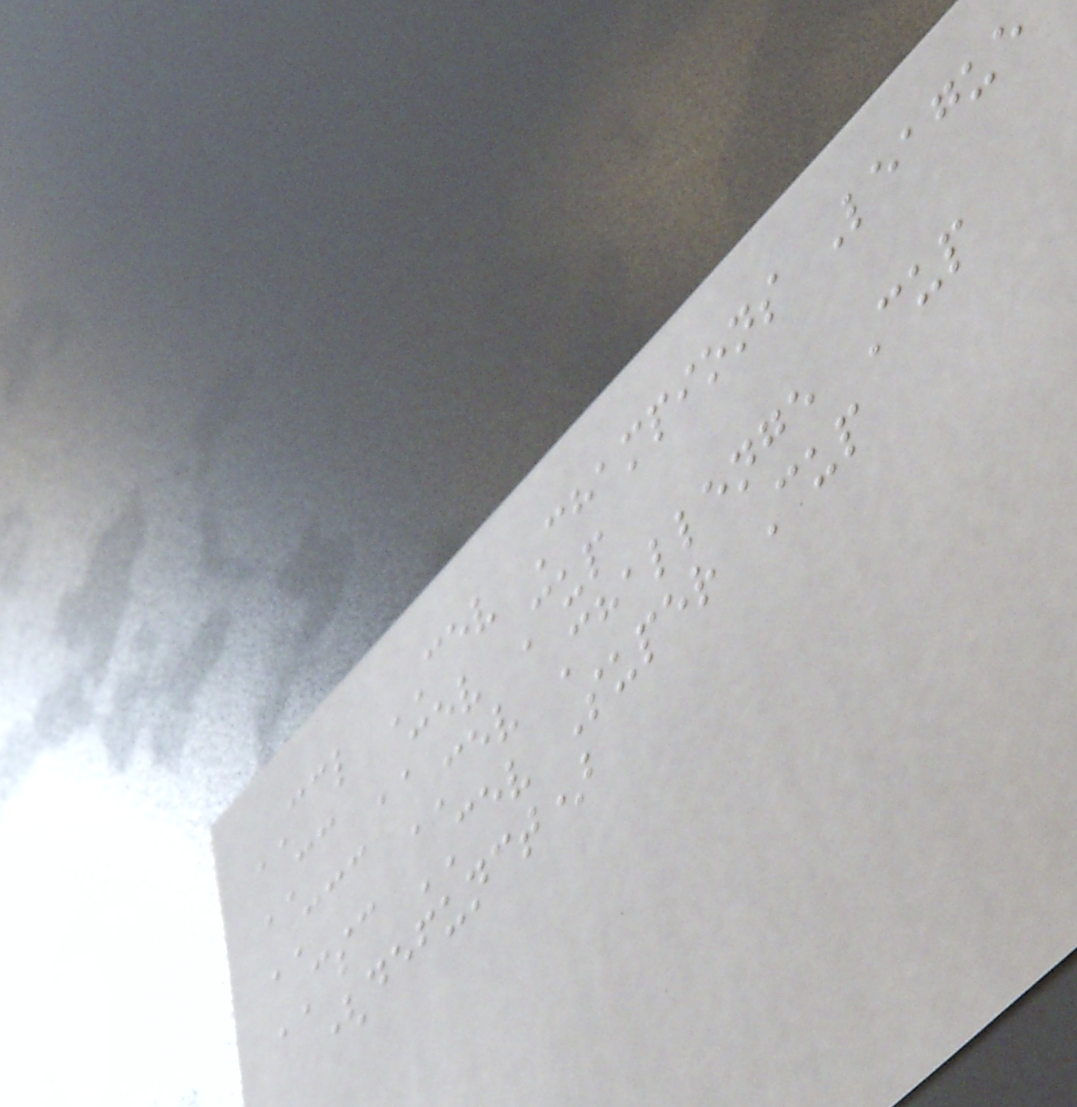CCL CEV Champions League
CC CEV Cup
CCC CEV Challenge Cup
CSC CEV Super Cup
(defunct)
